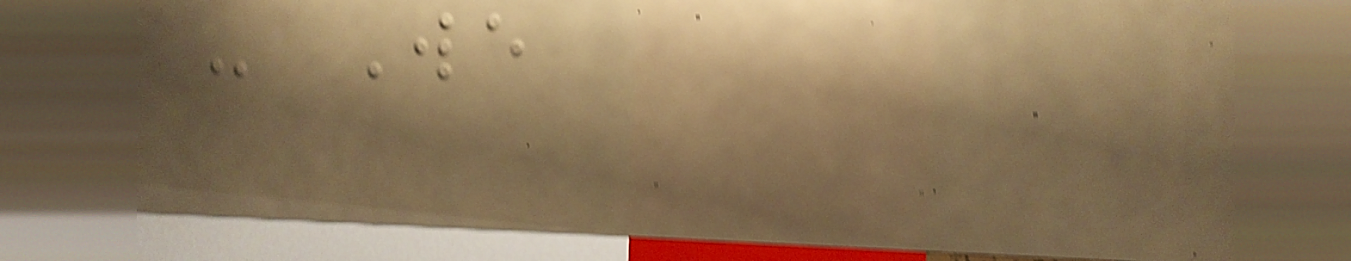- We
